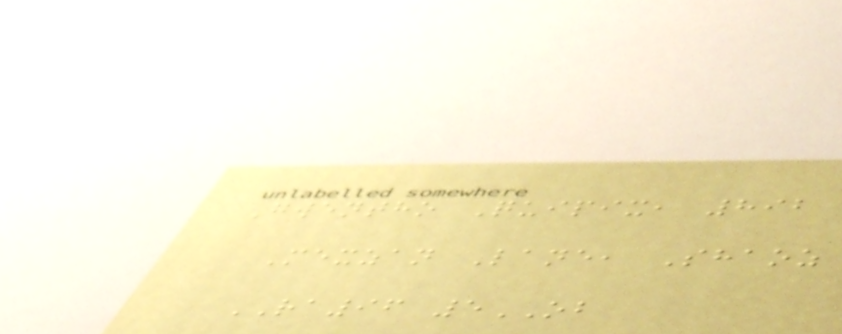Gwentho Quipix, 892
Mexzan Lane, Shaoz
RA96 5OB
